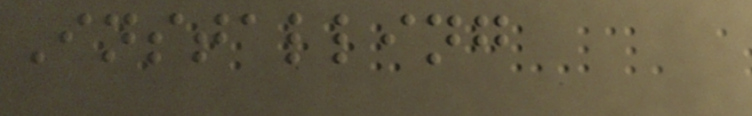Installing
